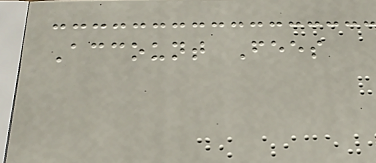Account Fees
